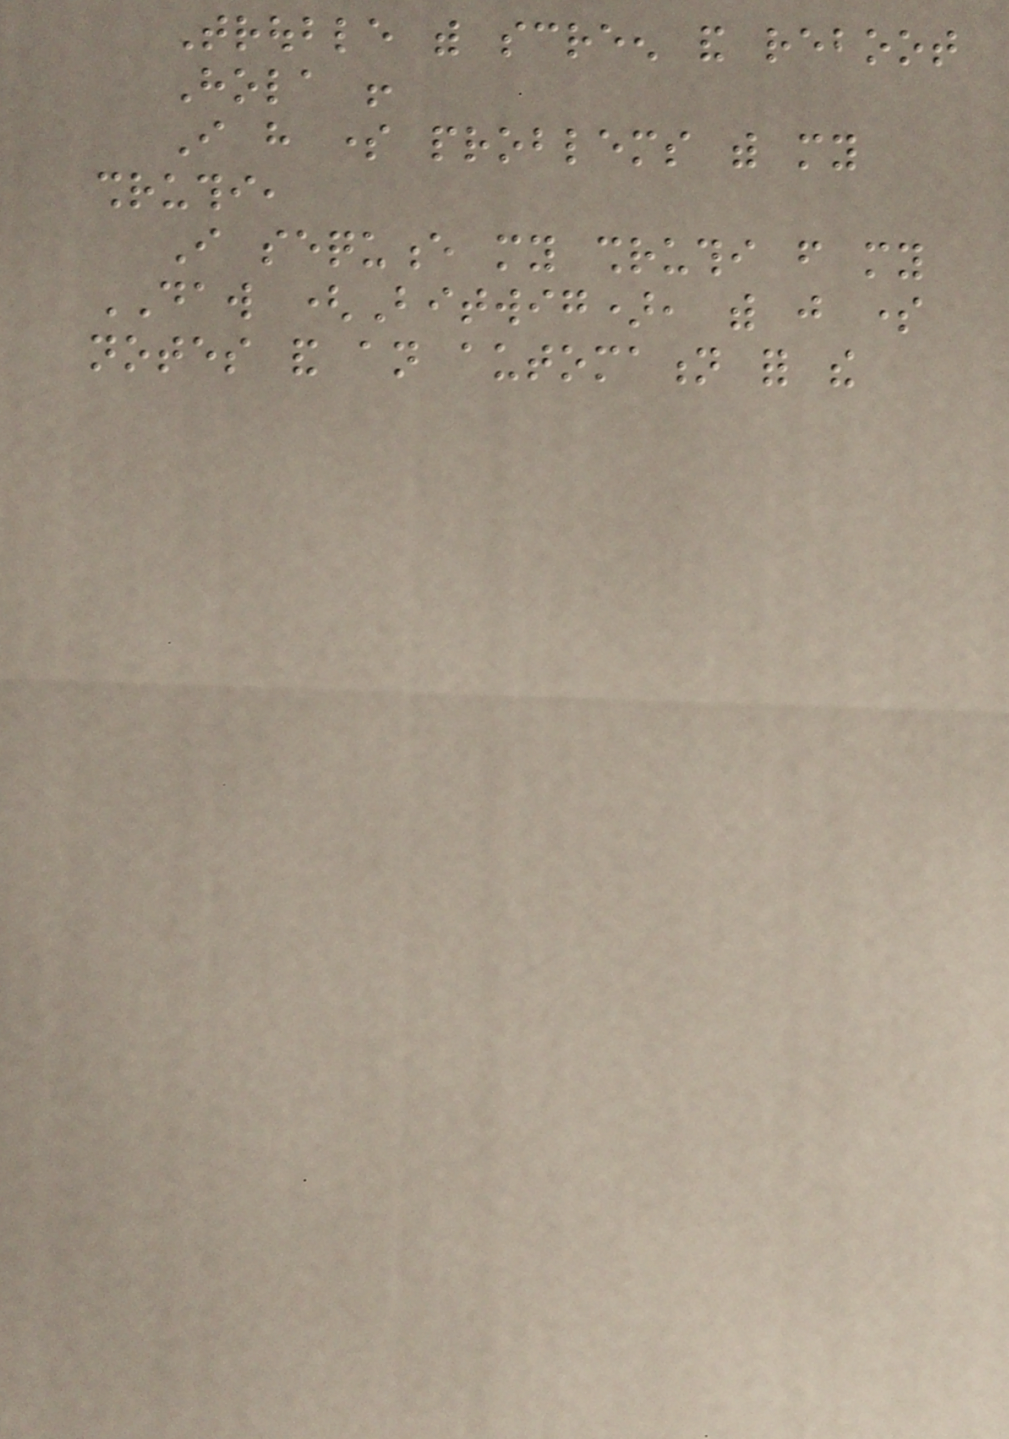Trouble with screen and reboot
Hola !
I have some problems with my
shruthi,
I sequence my shruthi from my
DAW (Bitwig), with just some
notes and an automation for the
